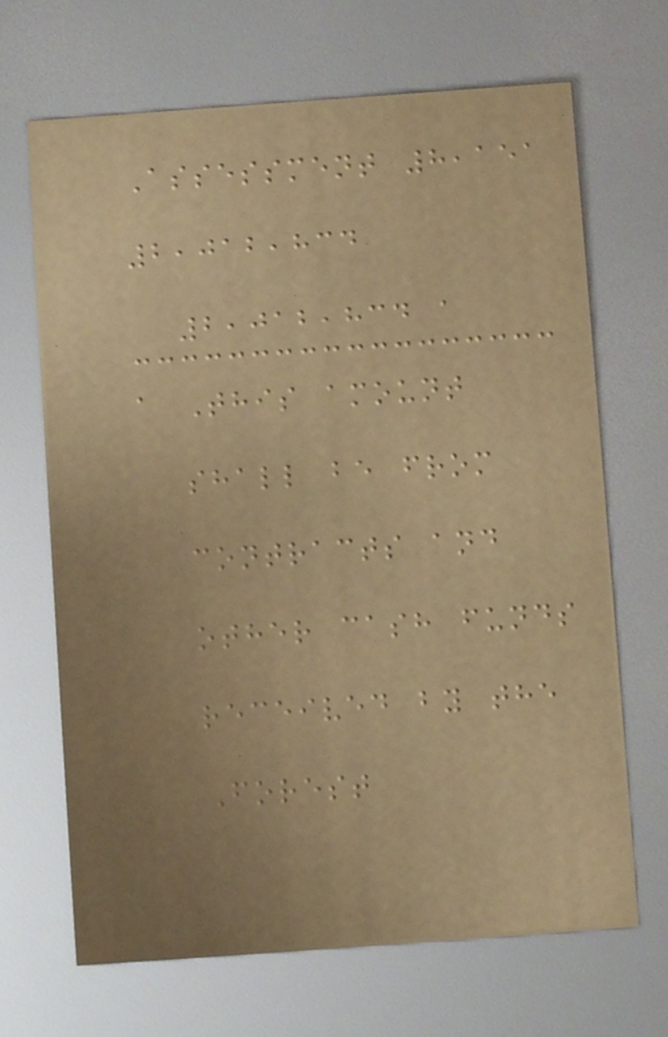Assessment 8,151
2,012,834
2,012,834 a
a This amount
shall be from
contracts and
other cash funds
received by the
Forest
